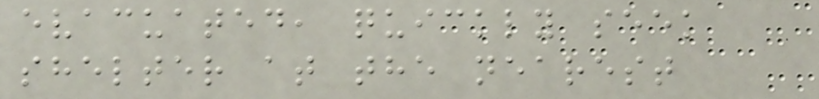evacuated, quickly seek
shelter at the nearest
